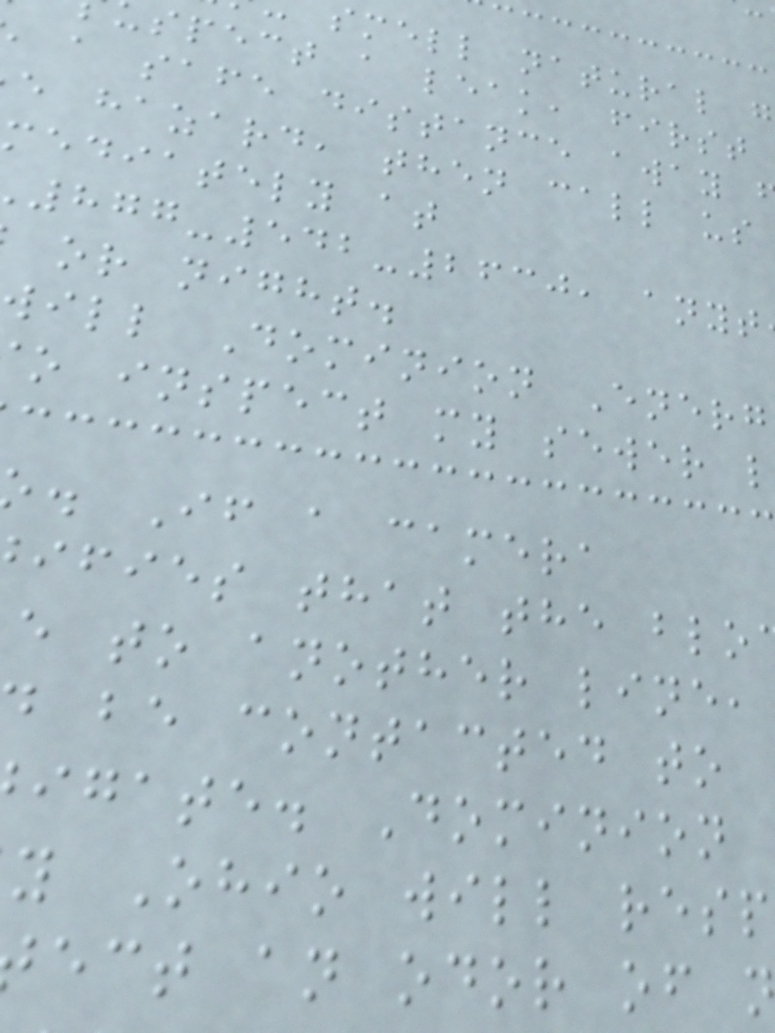smell natural g
spect a leak, first
a safe distance away
e hazard, then call us
mediately at
877-542-2630, anyt
or night.
ill Dominion Energ
o inspect my sewer l
. If a camera
ifies that the blo
e to another line,
be contacted to
igate. Dominion
y Ohio will resp
ect an odor of
